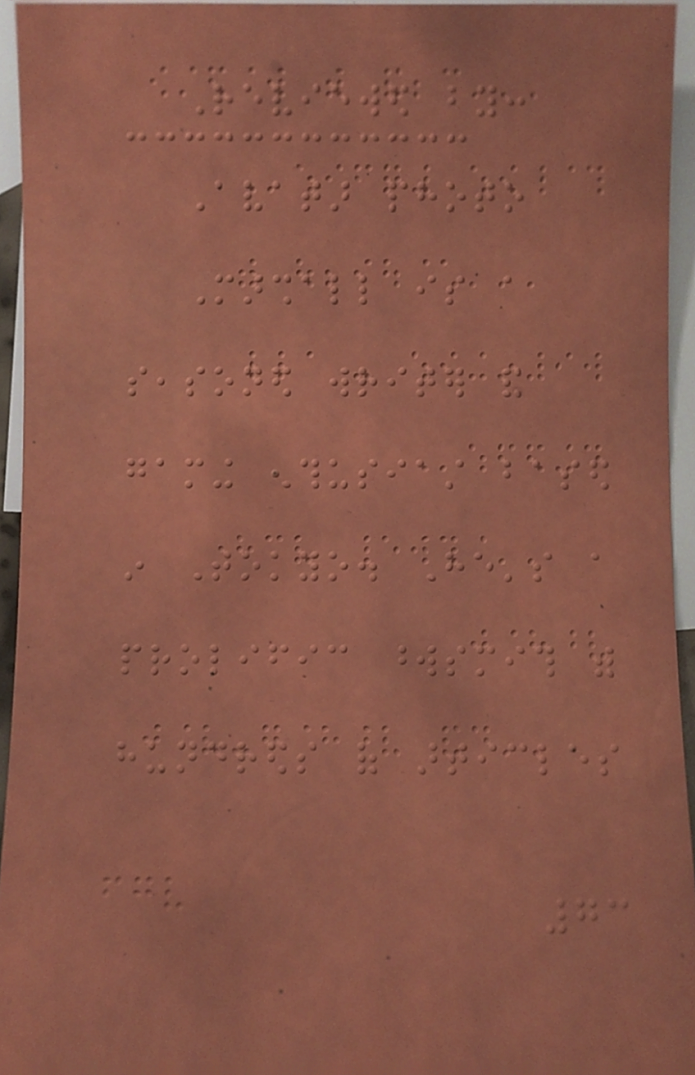Reviewed by:
Avatar photo
Marshall is a
seasoned writer and
gaming enthusiast based
in Tokyo. He's a
prolific wordsmith with
hundreds of articles
73
